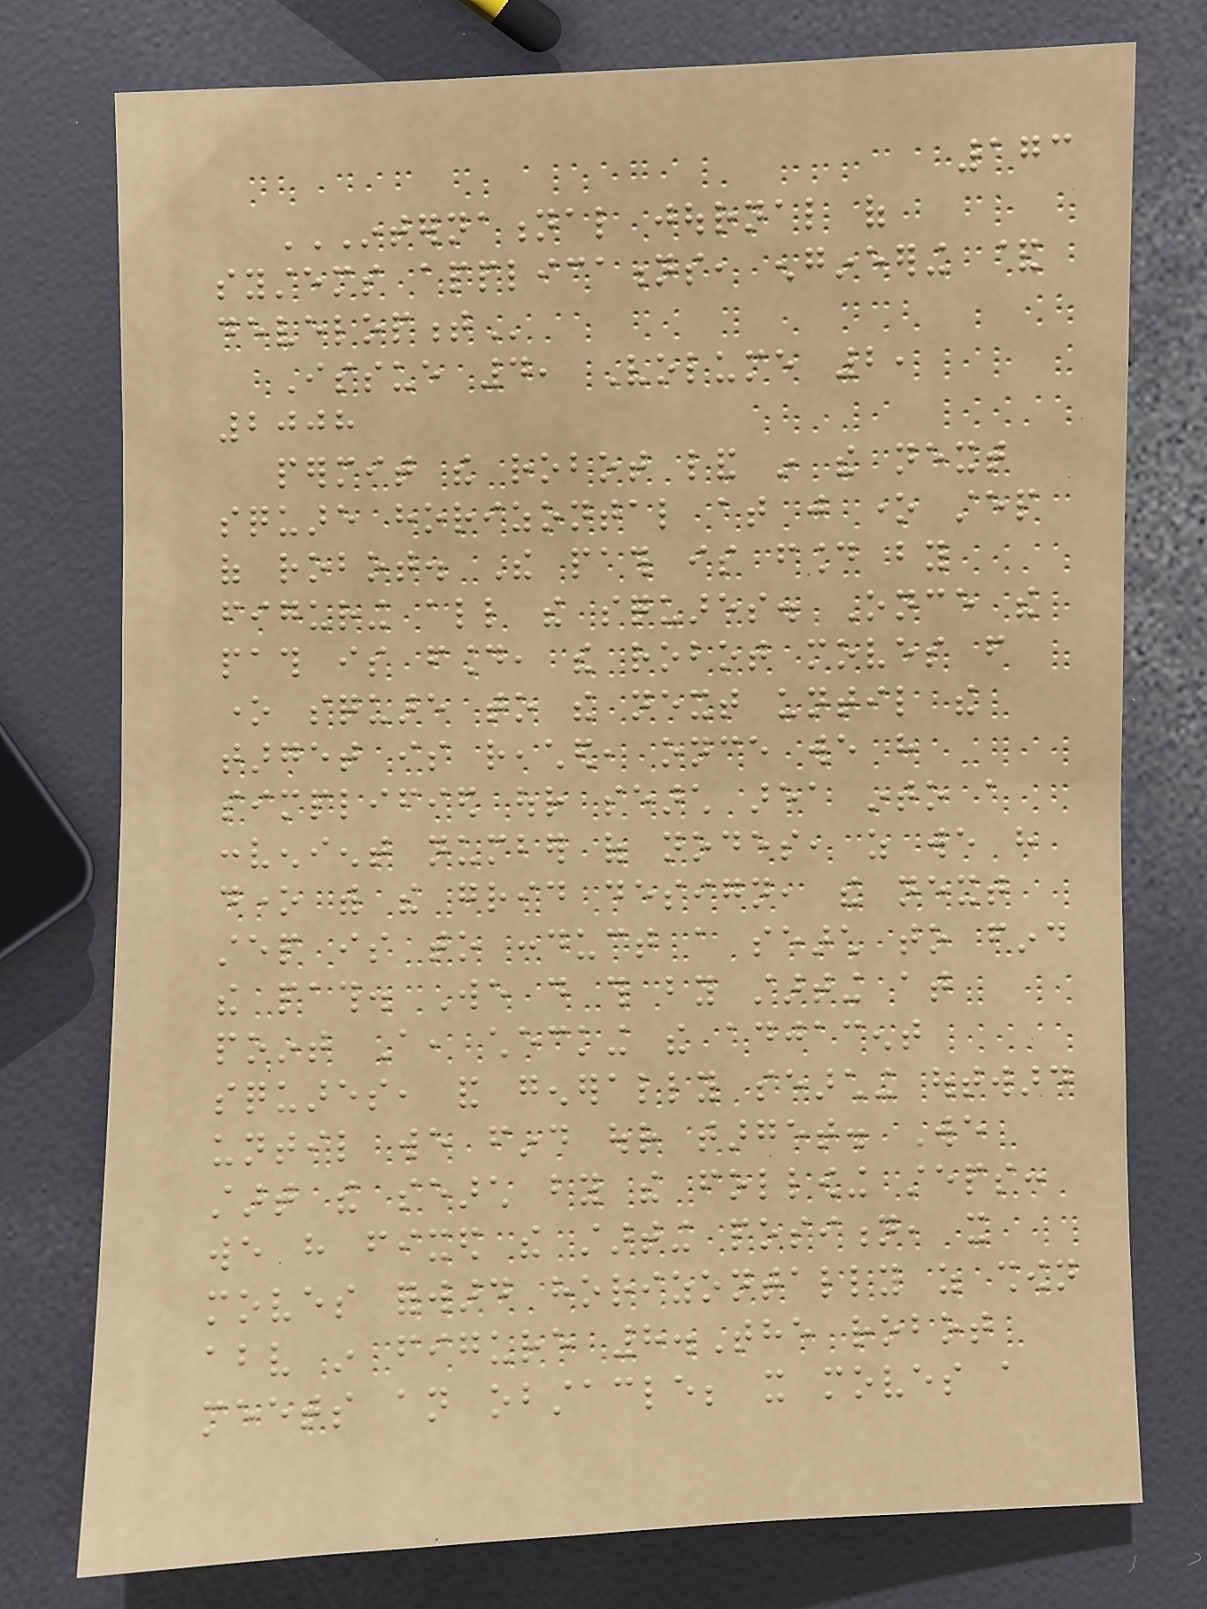173
INTERNATIONAL JOURNAL OF
SYSTEMS APPLICATIONS, ENGINEERING &
DEVELOPMENT
Issue 4, Volume 2,
2008
permit the robot land in the next
square horizontal at just one step
of robot. The path is found by
figuring all the squares. Once the
path is found, the robot moves from
one square to the next until the
target is reached, once we have
simplified our search area into a
convenient number of nodes, as we have
done with the grid design, the next
step is to conduct a search to find
the path. We do this by starting at
point A, checking the adjacent
squares, and generally searching outward
until we find our target. We
start the search by the following steps:
we have fixed the starting position, it
moves forward horizontally as shown
above in figure 8.The robot
meets an obstacle; it moves a
